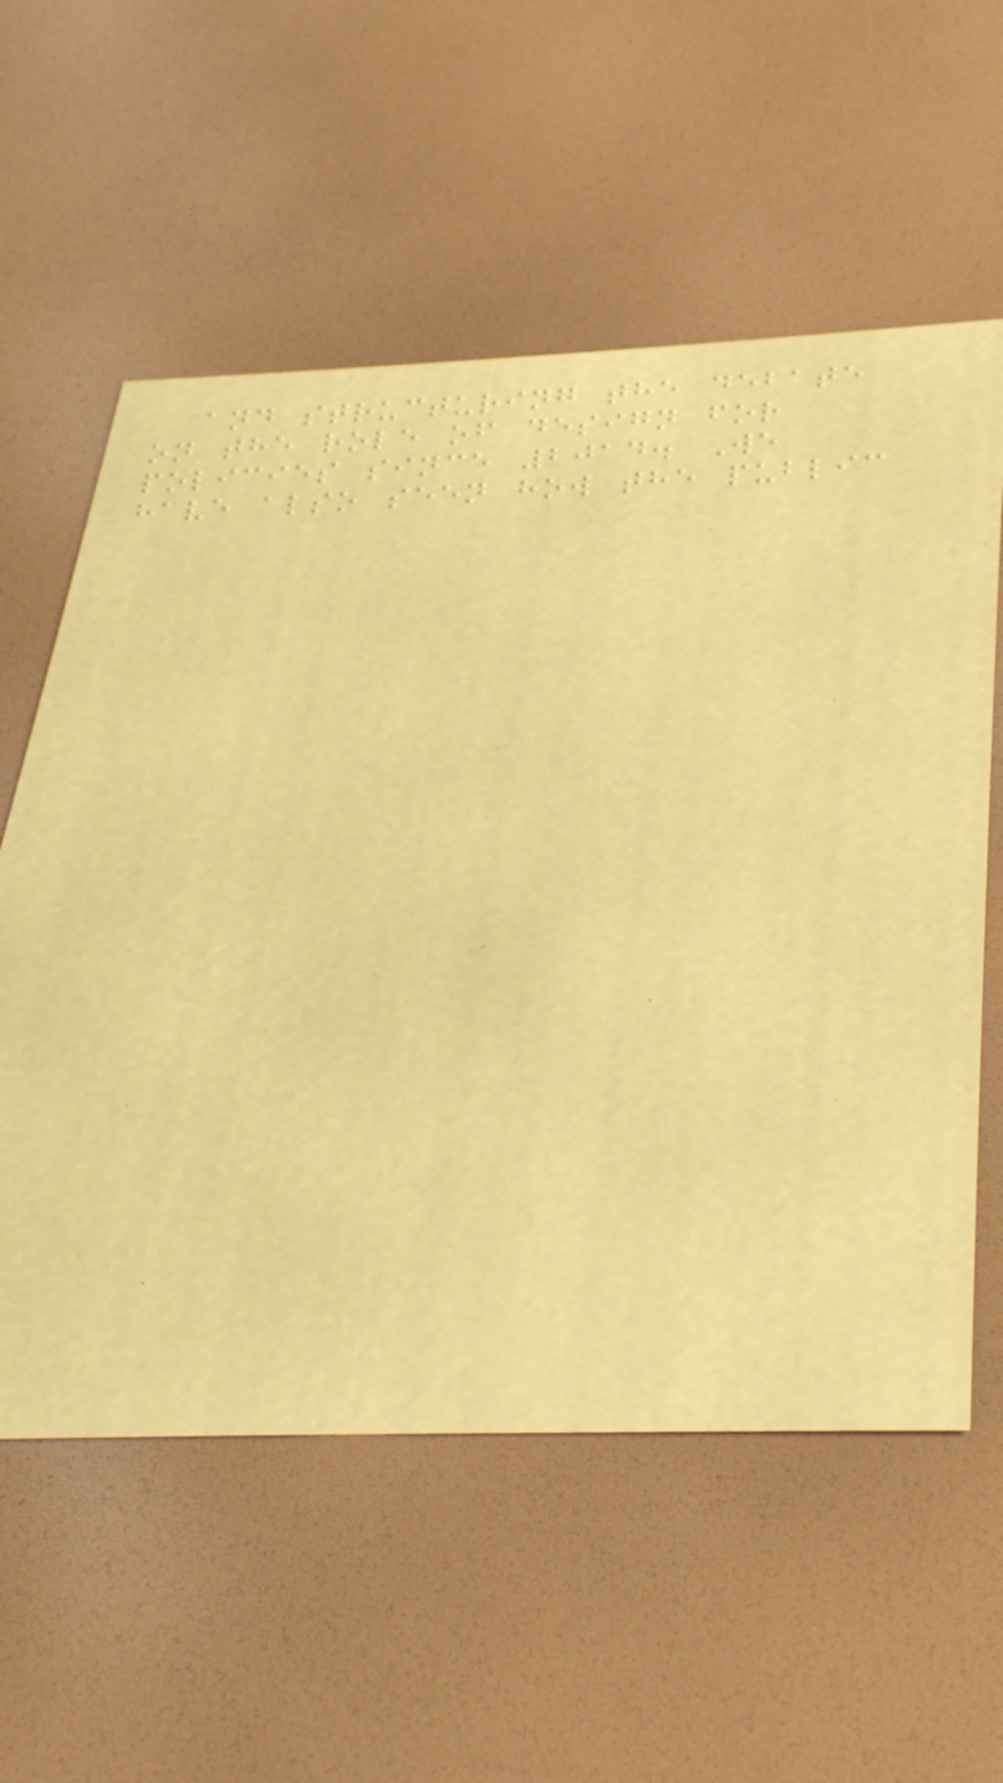and structuring the debate
on the role of design for
policies since 2014. We
have also seen how the public
